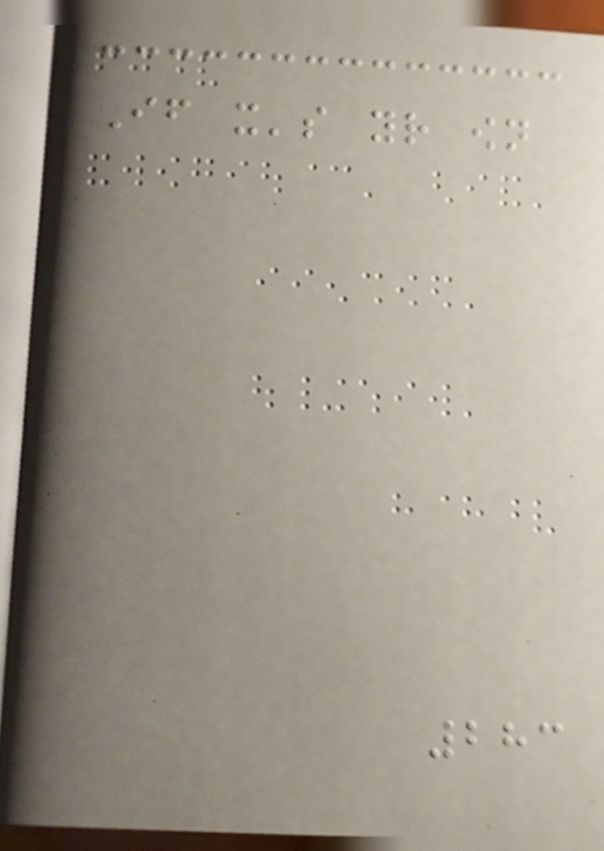If it's your own
283
